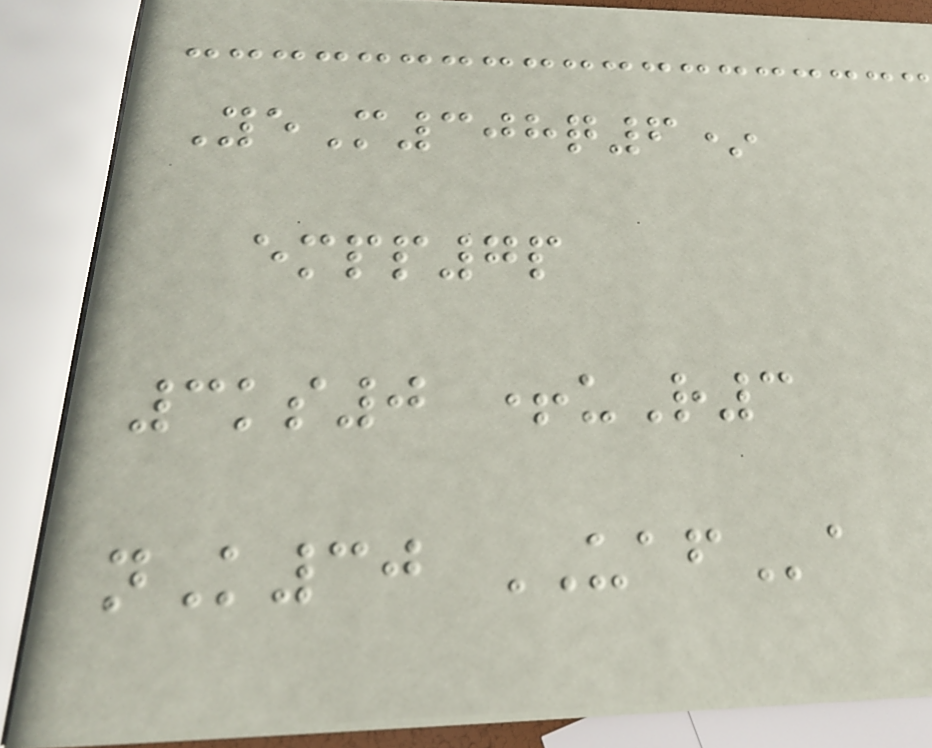YeM308q6*
empp7p
3ks0 +uR3
nK30 UAFa
